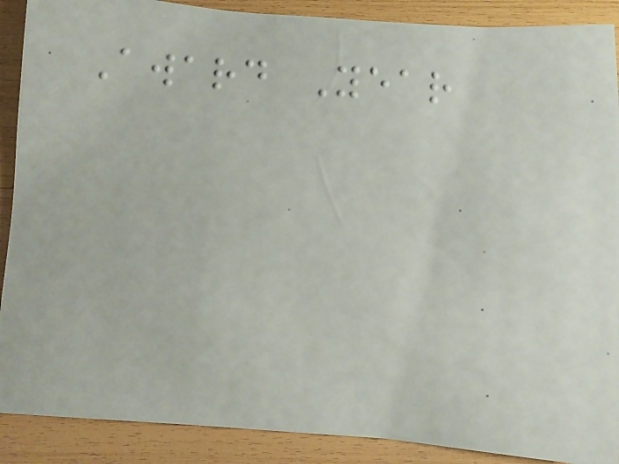Award Year
